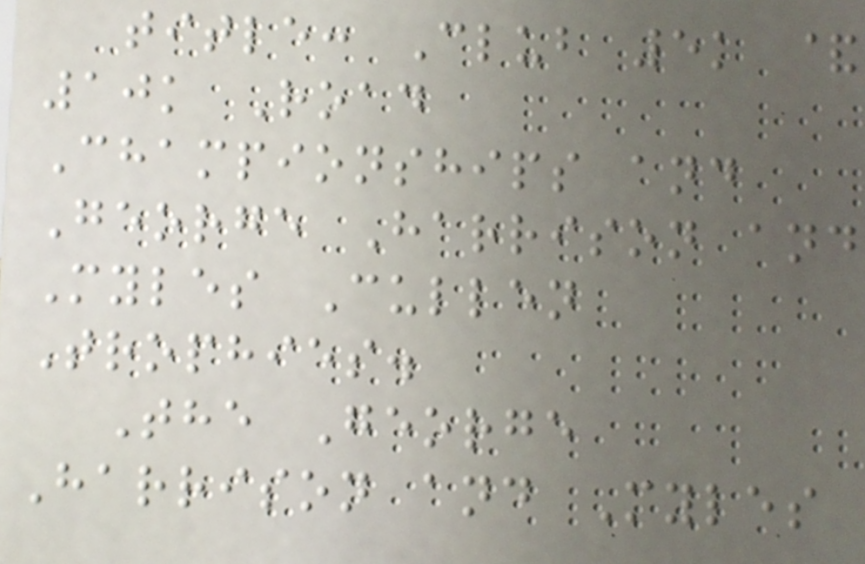title: Club 5k &
10k Road
Championships and
George Harrison and
Myles Cullen
Trophies.
The George
Harrison and Myles
